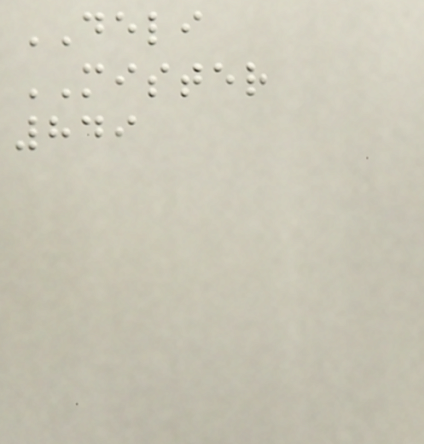DELI
MISTER
849
